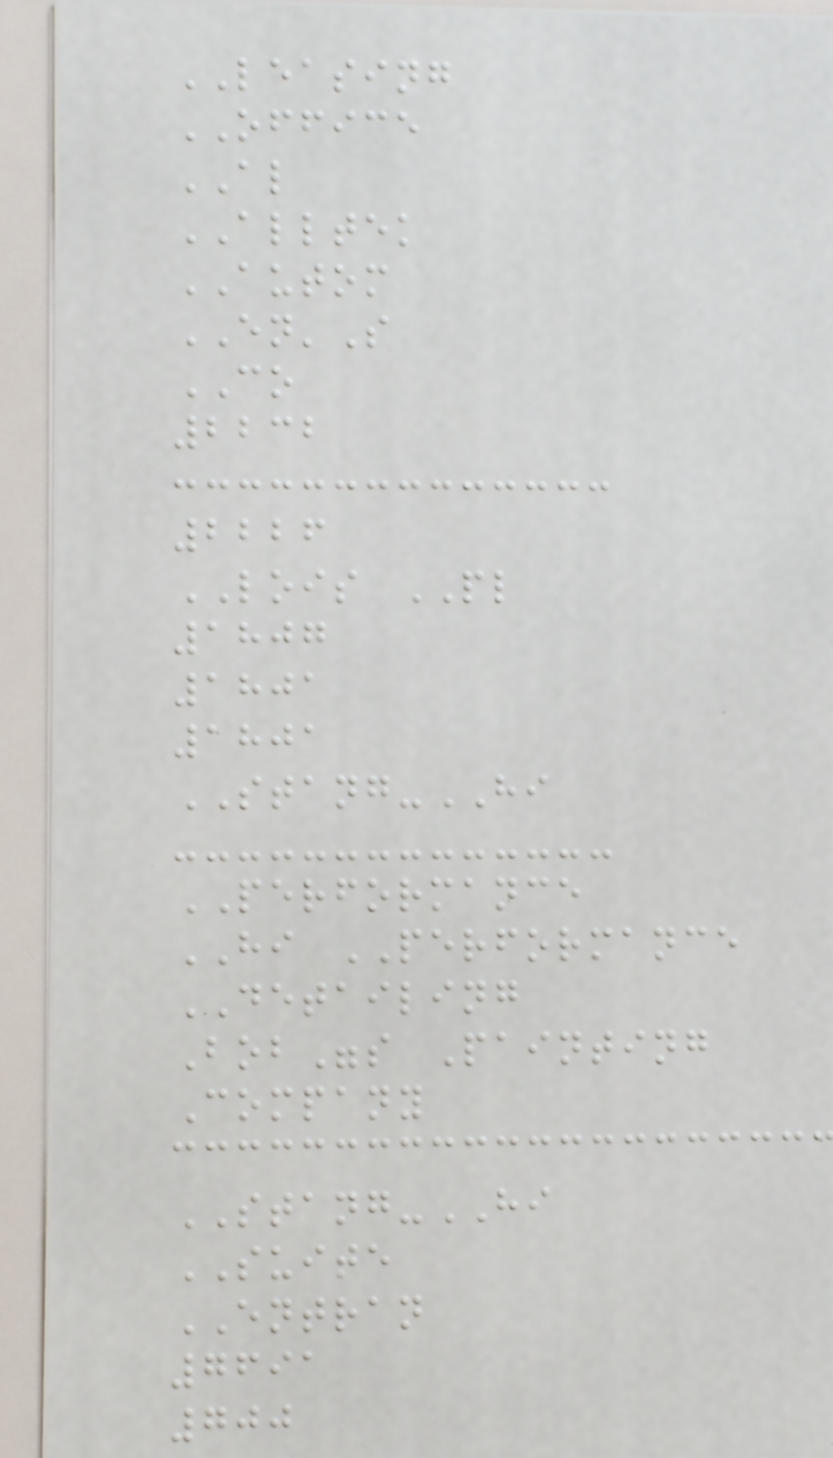LEASING
OFFICE
AL
ALLTEK
AUTOM
EN'S
CO
2232
2226
LOIS PL
1807
1801
1801
STANG-HI
PERFORMANCE
HI PERFORMANCE
DETAILING
Bob"s Painting
Company
STANG-HI
SUITE
ENTRAN
7691
700
